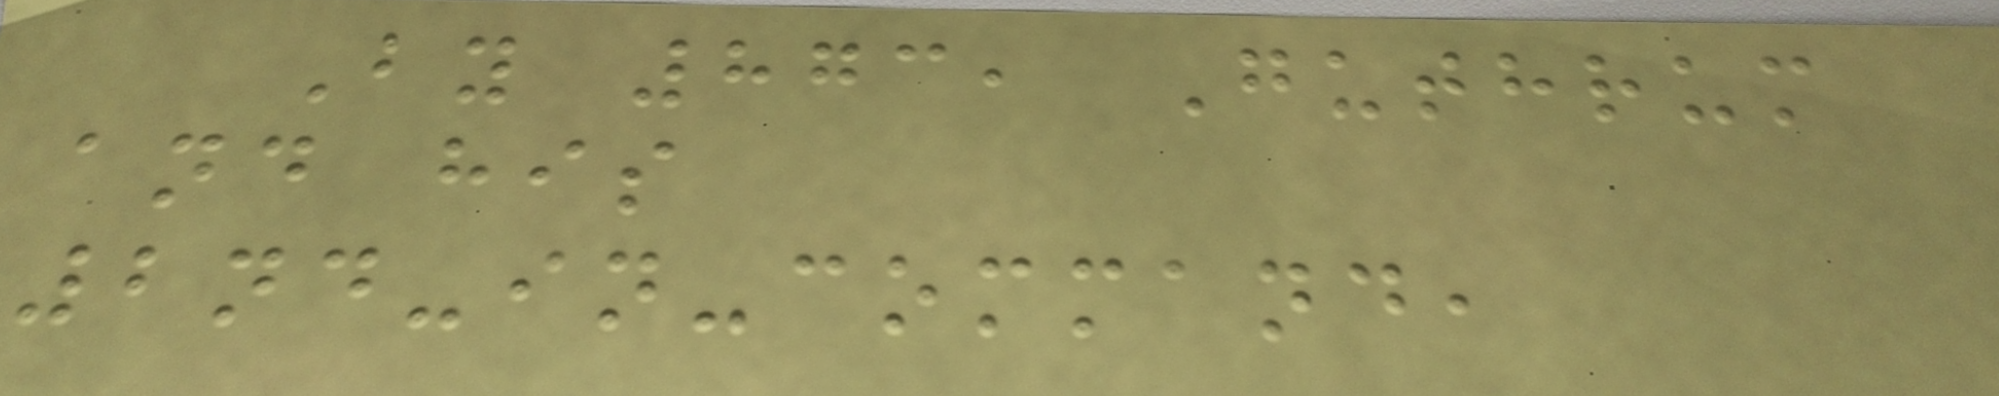By 873, Guthrum
and his
2nd-in-command,
